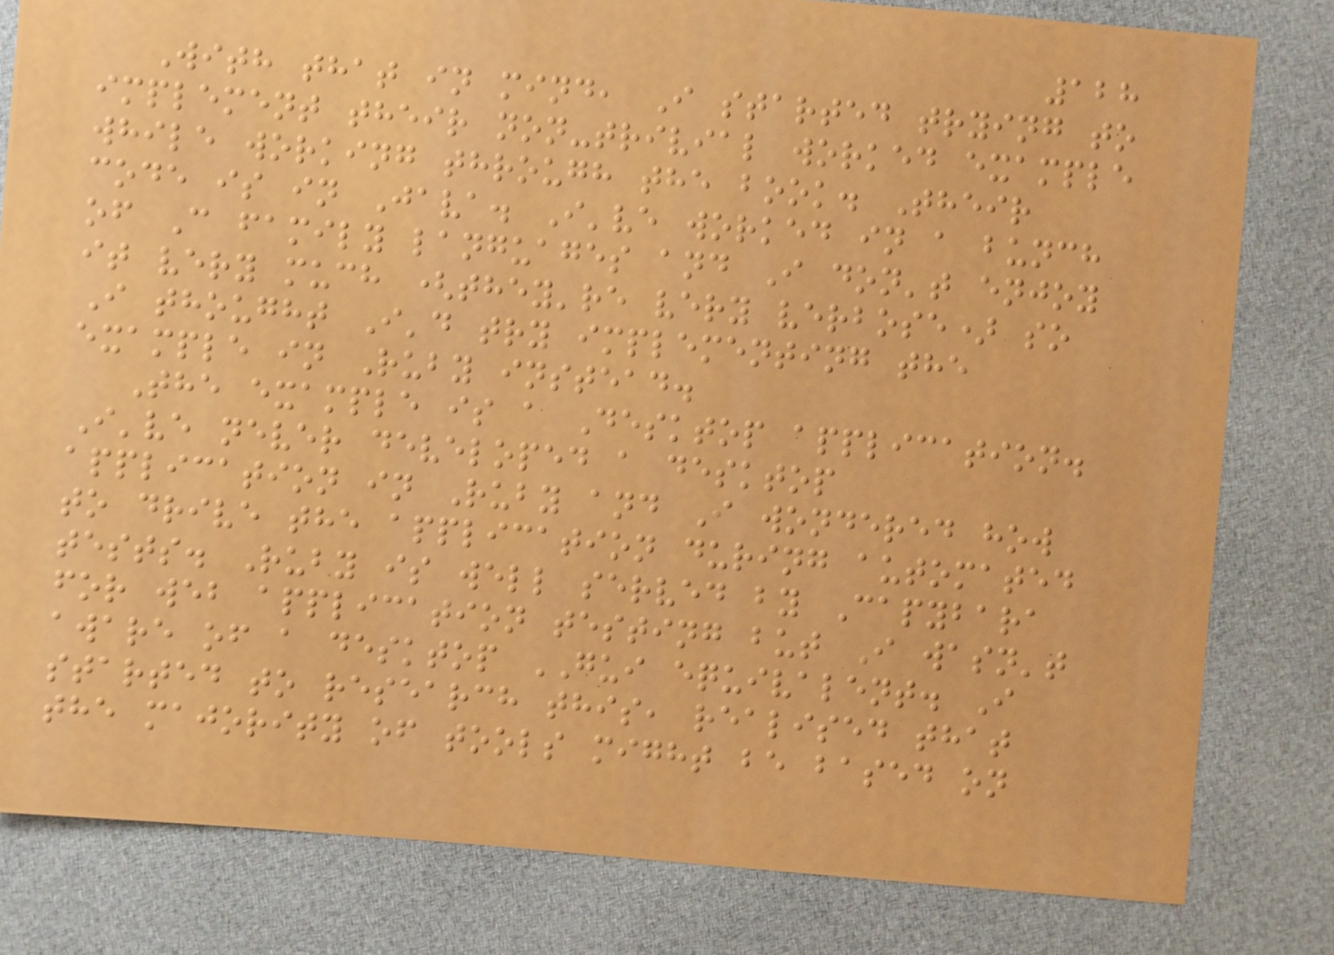128
With that in mind, I started trying to
implement their non-trivial worked example
while working through the book. Their
code is in Java. I've worked in a bunch
of C family languages and I don't enjoy
it very much (they're very verbose) so
I thought I'd try implementing the
example in Ruby instead.
The example is a Desktop application.
I've never developed a desktop
application in Ruby and I wondered how
to drive the application during automated
tests. Ruby is well served by Capybara
for web application testing but I wasn't
aware of a desktop GUI equivalent. I
started to research this, realised that
the majority of tools might be based on
